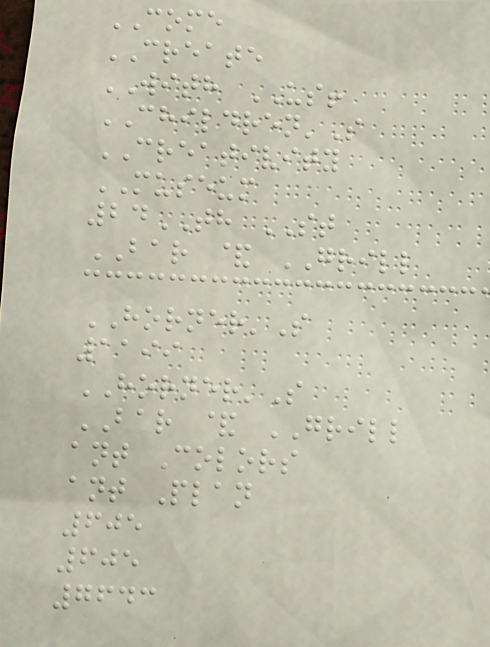COME
CREATE
WITH US!
CHILDREN'S
CREATIVITY
MUSEUM
24TH ST
BAR & GRILL
HORNER'S
1199
HORNER'S
BAR & GRILL
ant Colors
ant Plan
605
605
7643
